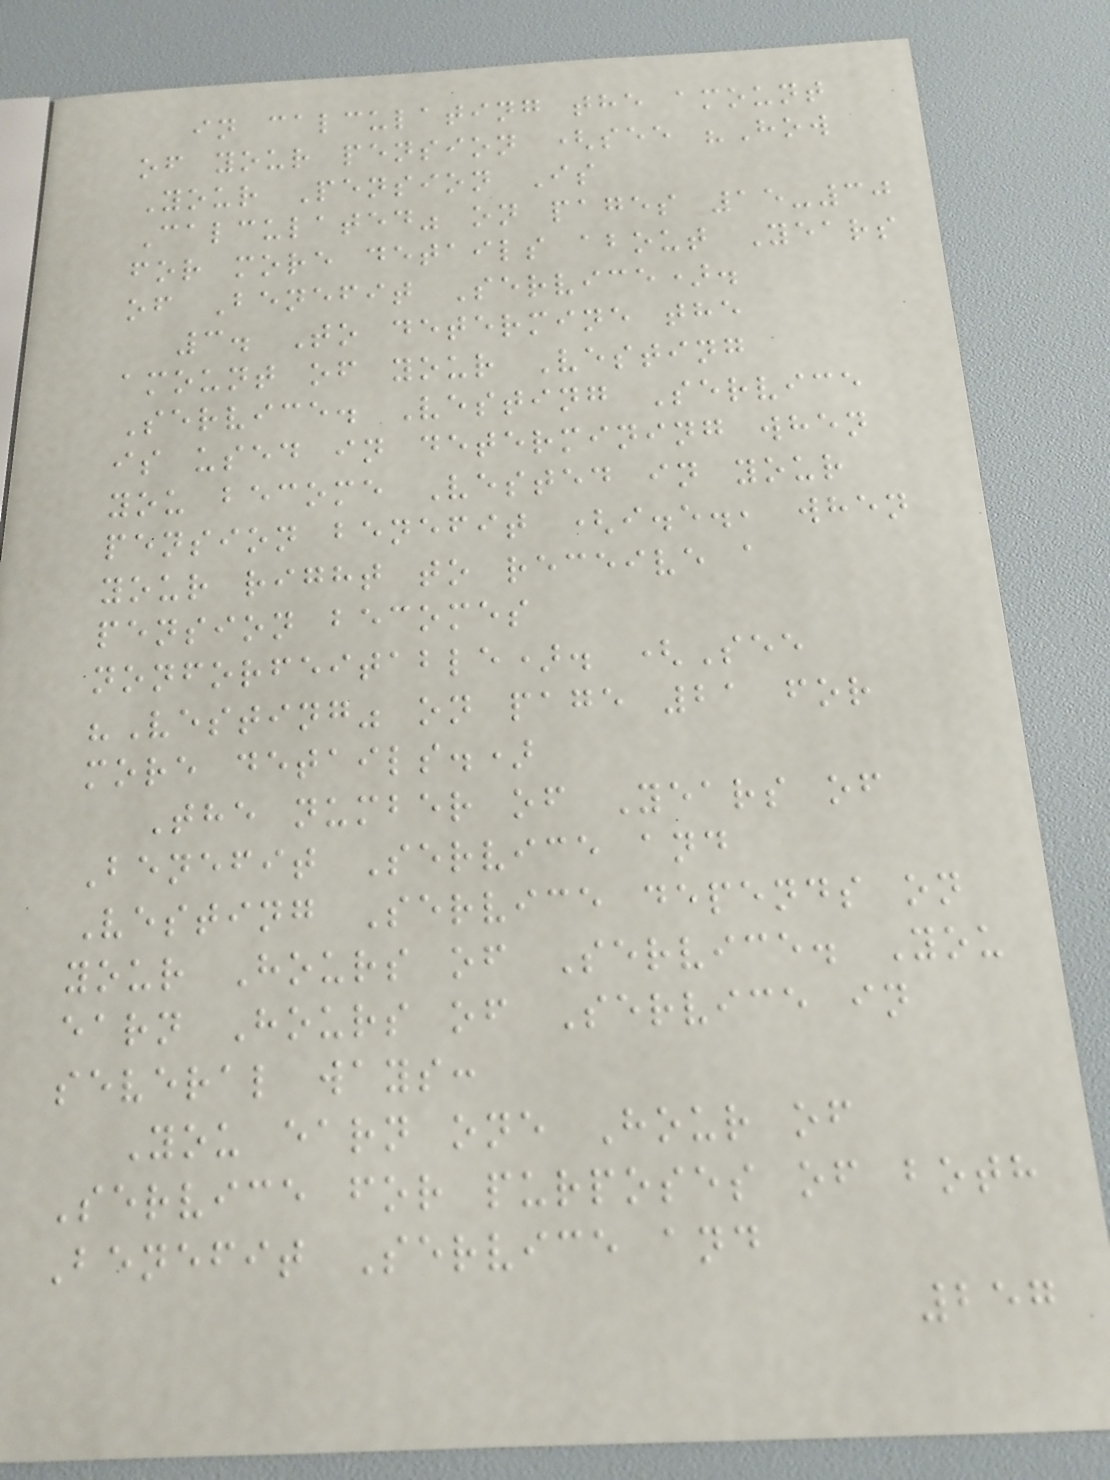in calculating the amount
of your pension (see "How
Your Pension Is
Calculated" on pages 15-30
for more details about Years
of Benefit Service).
3. To determine the
amount of your Vesting
Service. Vesting Service
is used in determining when
you become Vested in your
pension benefit (i.e., when
your right to receive a
pension becomes
nonforfeitable). (See
"Vesting" on page 21 for
more details.)
The number of Years of
Benefit Service and
Vesting Service depends on
your Hours of Service. You
earn Hours of Service in
several ways:
You earn one Hour of
Service for purposes of both
Benefit Service and
257
